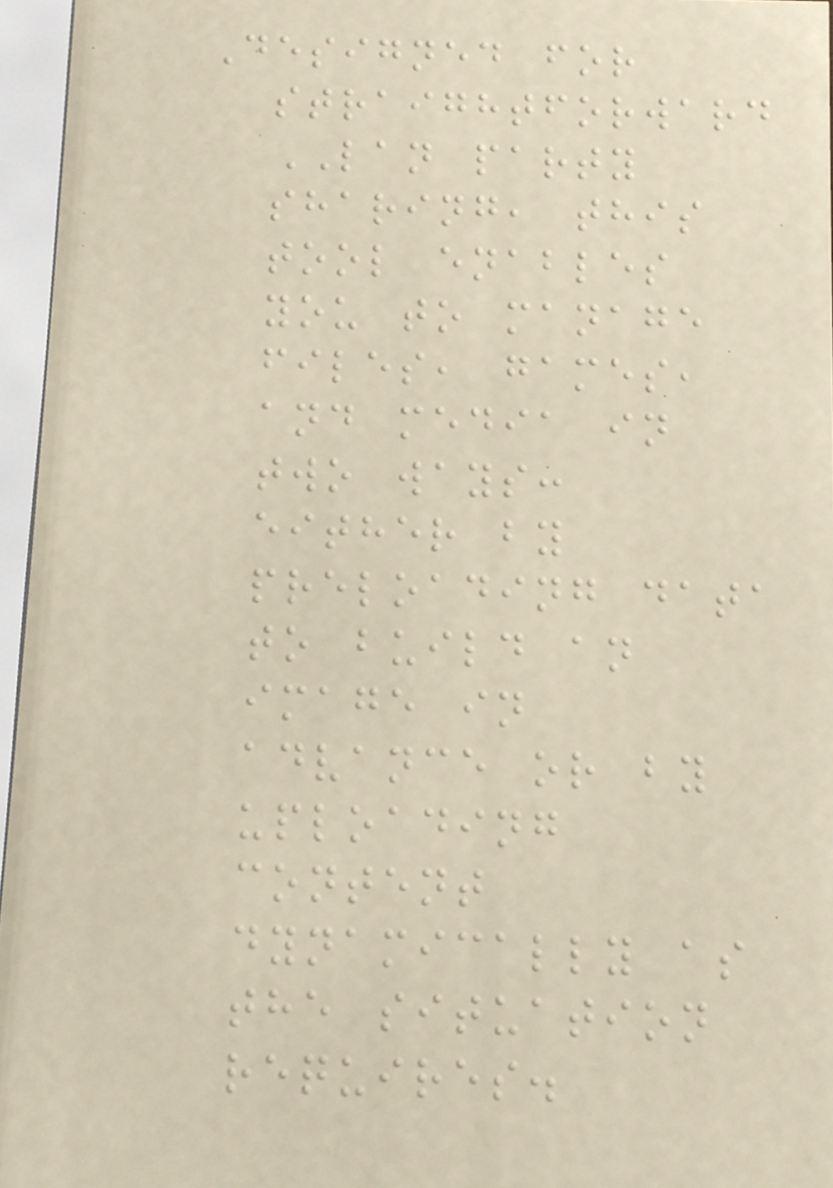Designed for
straightforward
LAN party
sharing, this
tool enables
you to manage
files, games,
and media in
two ways:
either by
preloading data
to build an
image in
advance or by
uploading
content
dynamically as
the situation
requires.
